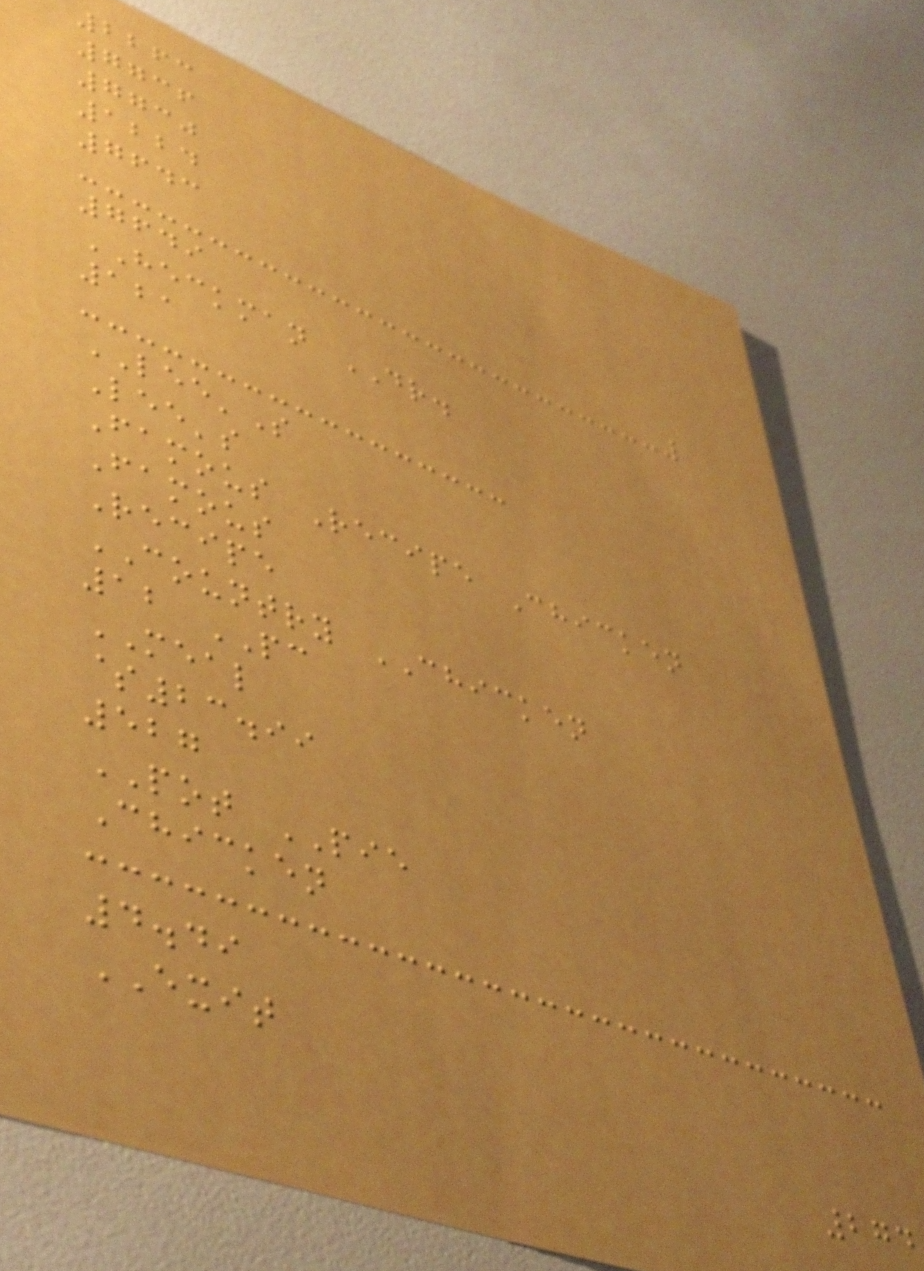2263
7736
7730
1224
7643
7649
HECKMAN DR.
121
LEE'S
Lee's
Famous Recipe Chicken
Famous
Recipe
COUNTRY CHICKEN
12 PC
MEAL
$23.99
527
POT PIE
Chicken
4.49
EXIT
274
